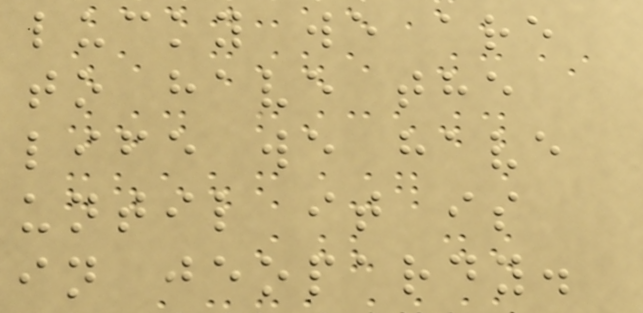lucky we are
to have the
life we have
until it is
in jeopardy.
